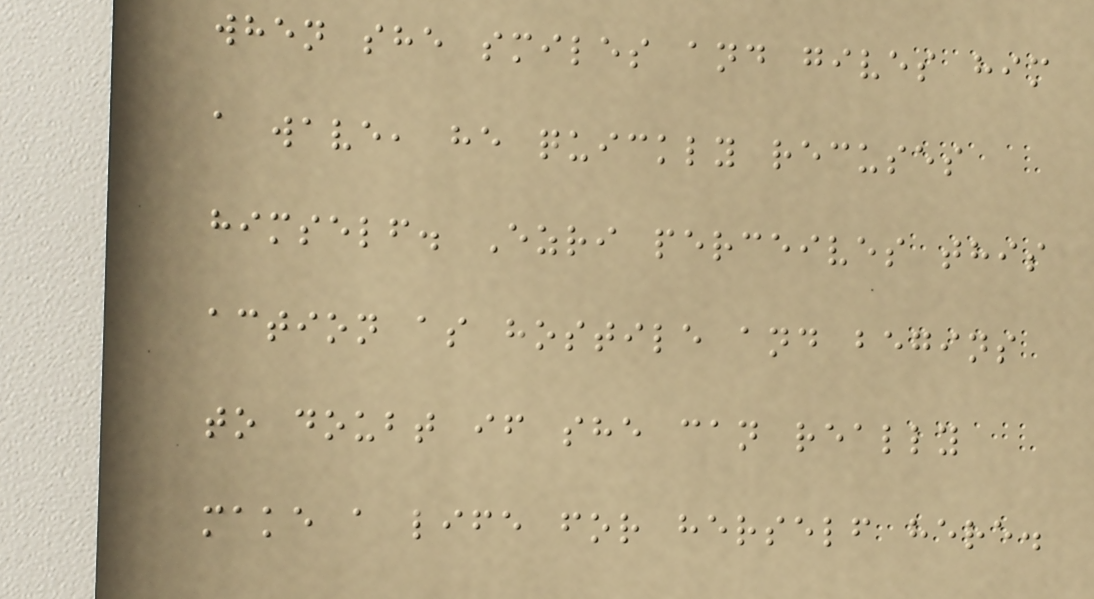when she smiles and gives him
a wave, he quickly recuses
himself. Ezri perceives this
action as hostile and begins
to doubt if she can really
make a life for herself here.
